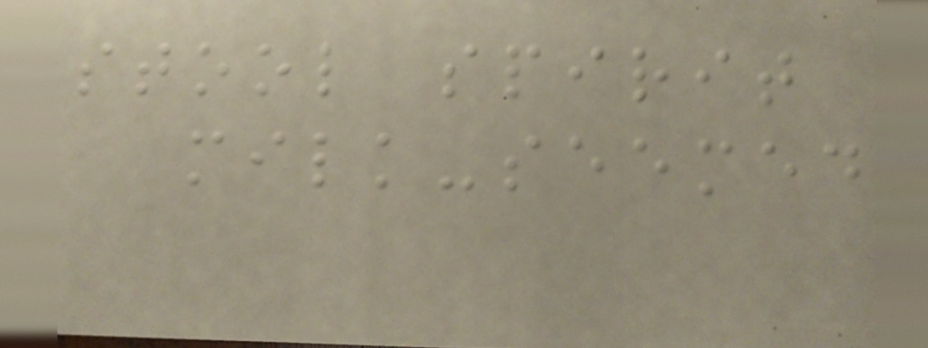stool spirit
milk-seemed
